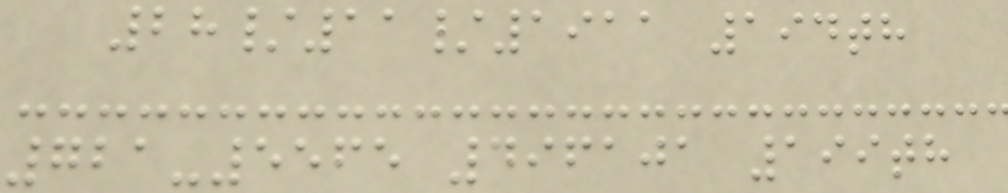28/11/1911 194th
721-5565 496101 199th
